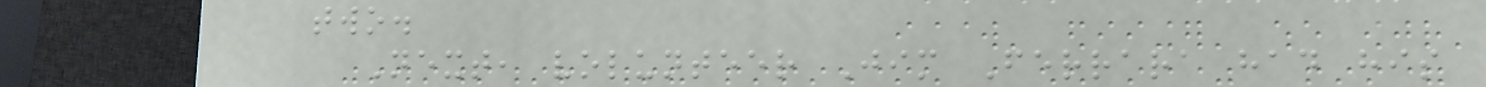two.
Next, volunteer Jim Ferrara had his
